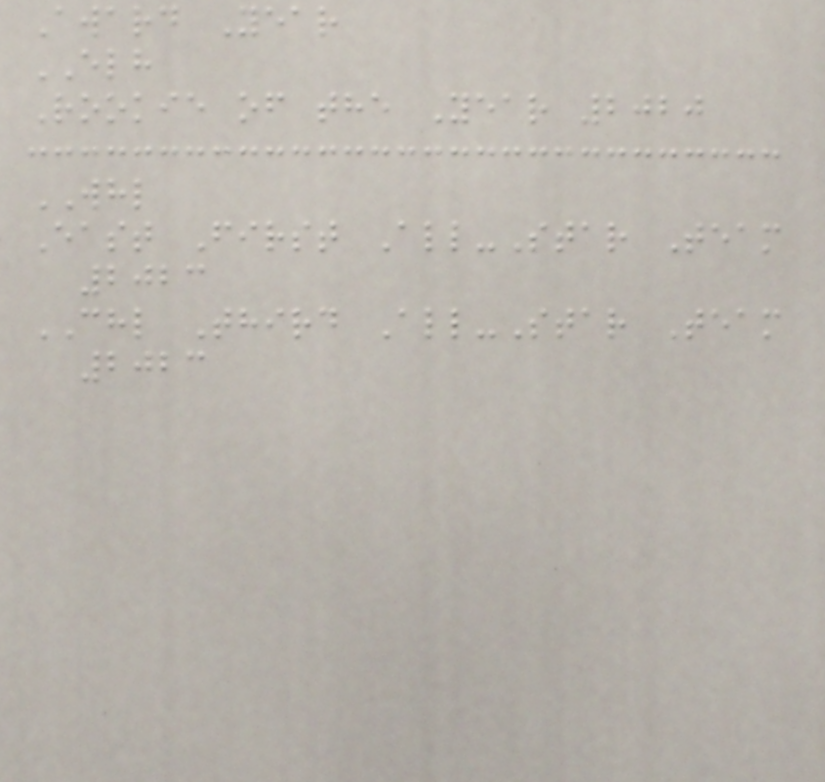Award Year
ELH
Rookie of the Year 2020
WHL
East First All-Star Team
2023
CHL Third All-Star Team
2023
